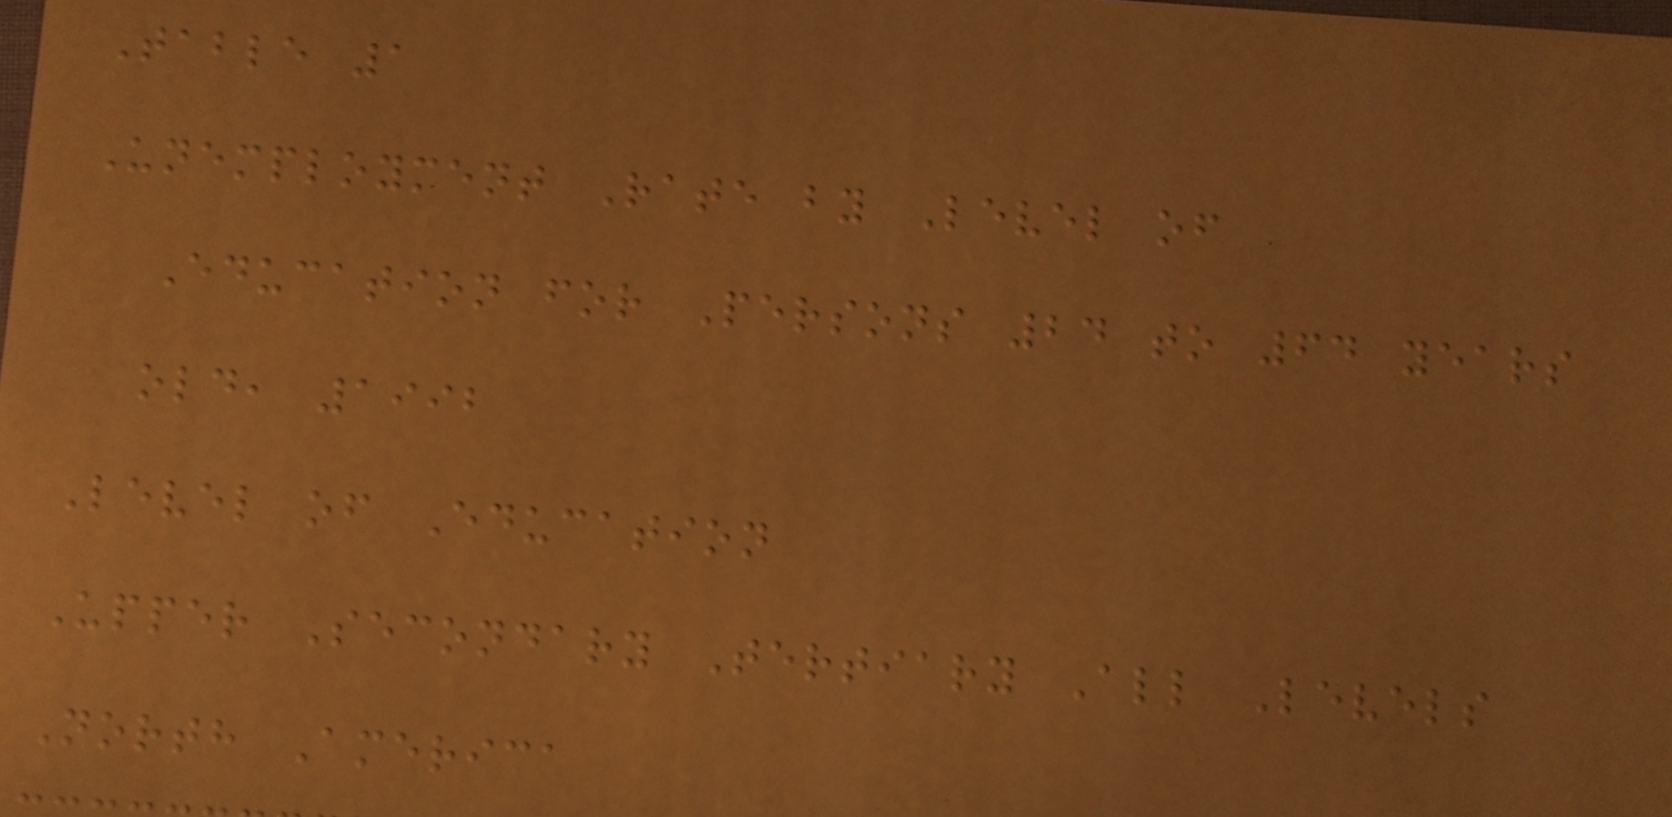Table 1
Unemployment Rate by Level of
Education for Persons 24 to 64 years
old, 1992
Level of Education
Upper Secondary Tertiary All Levels
North America
